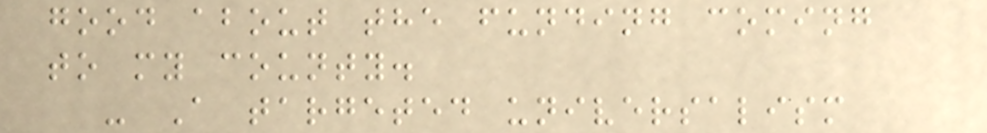good about the funding coming
to my county.
- A targeted universalism
